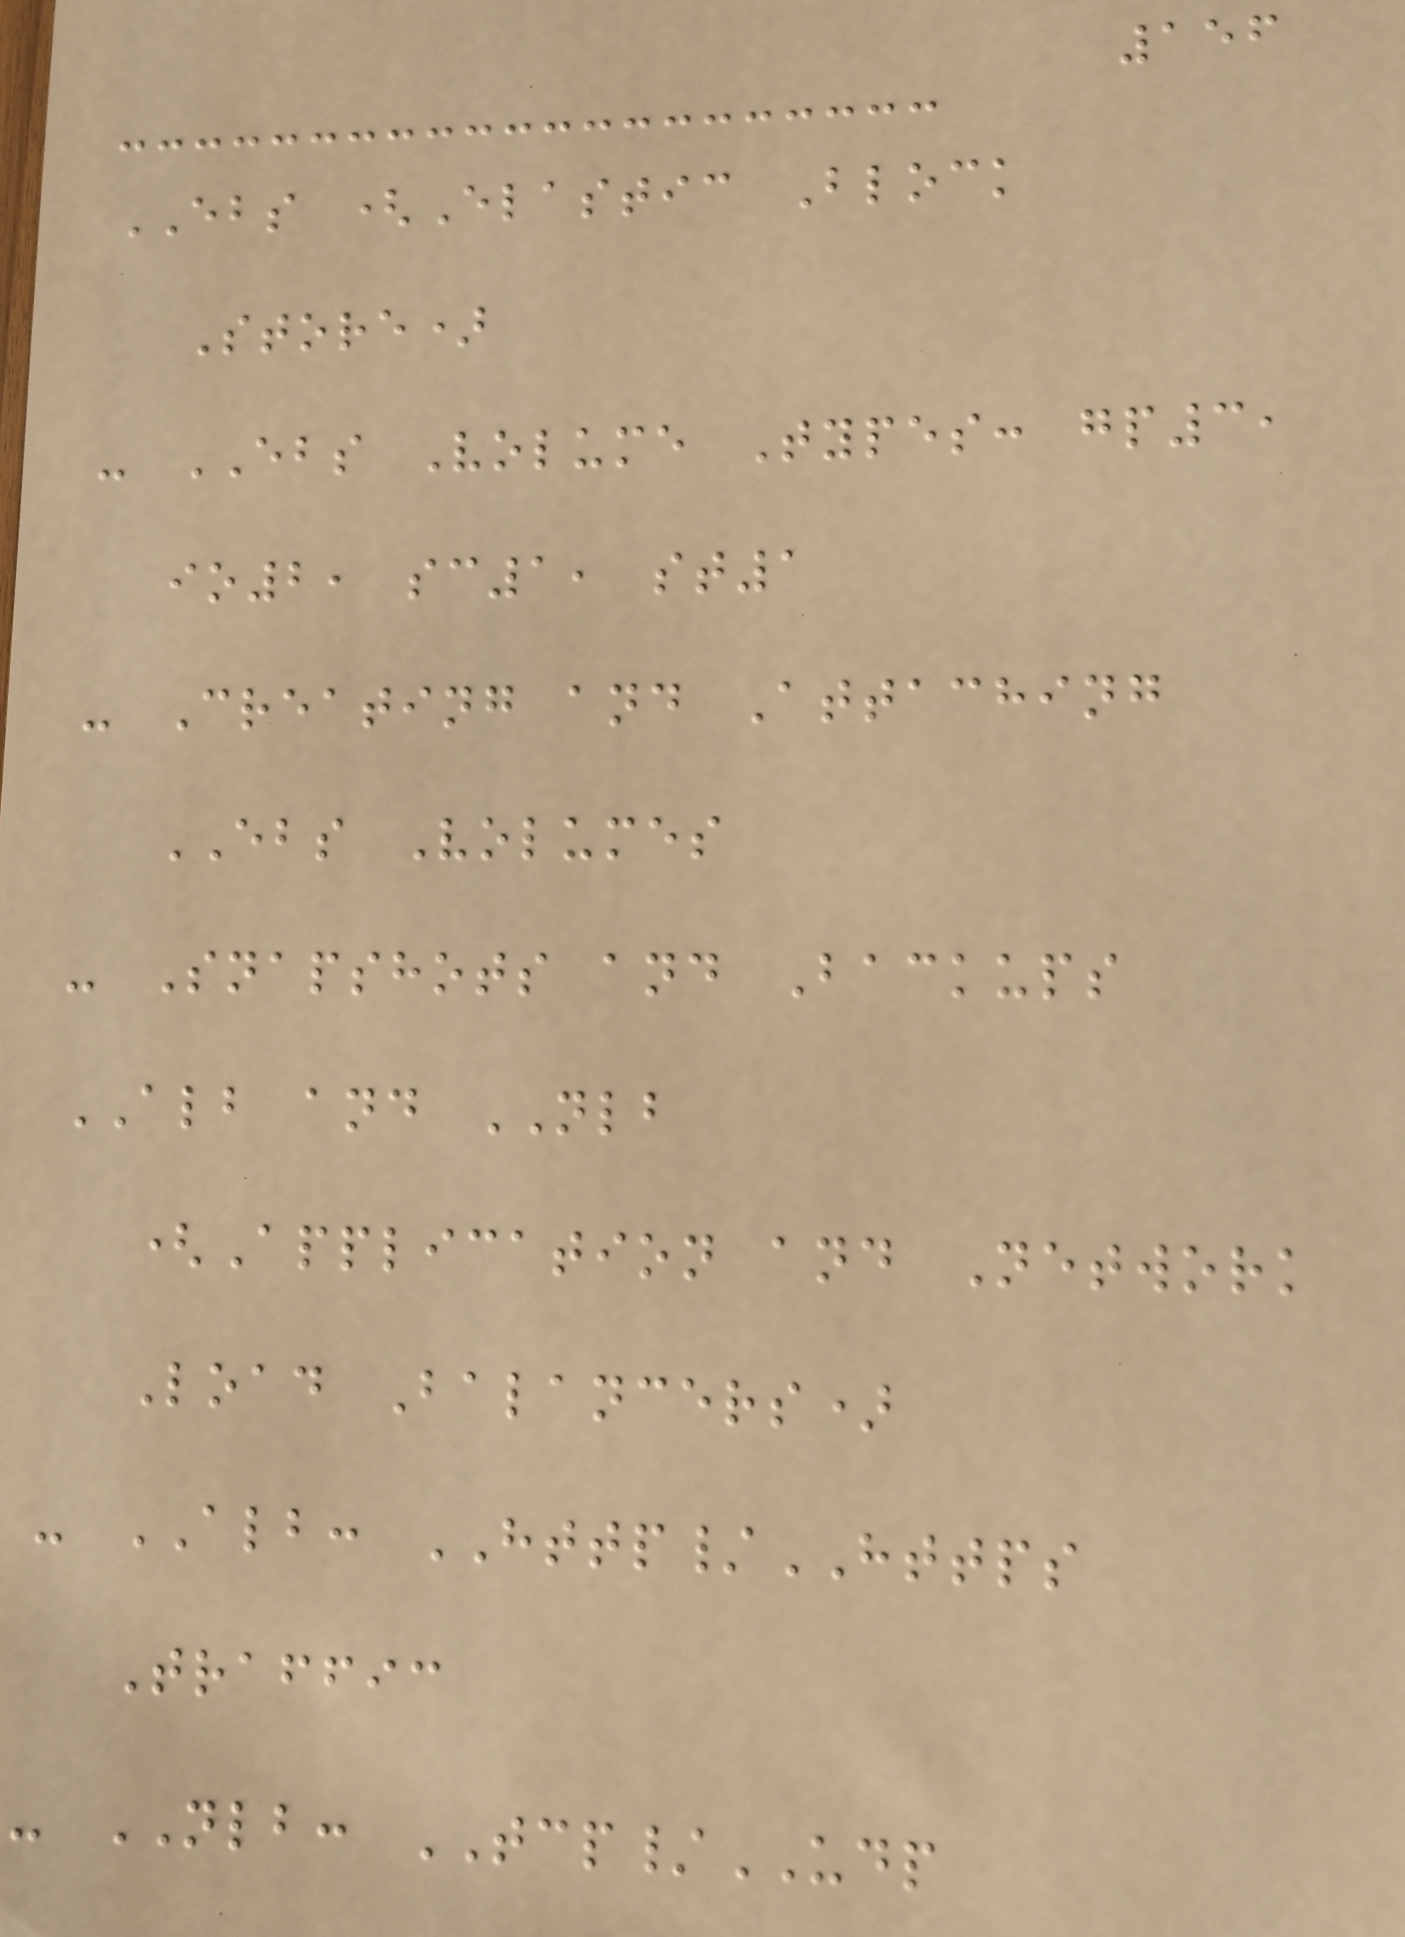156
EBS (Elastic Block
Store)
- EBS Volume Types: gp3,
io2, sc1, st1
- Creating and Attaching
EBS Volumes
- Snapshots and Backups
ALB and NLB
(Application and Network
Load Balancers)
- ALB: HTTP/HTTPS
Traffic
- NLB: TCP/UDP
